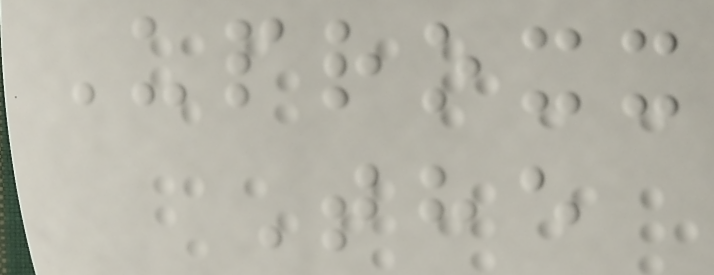Uproxx
The
